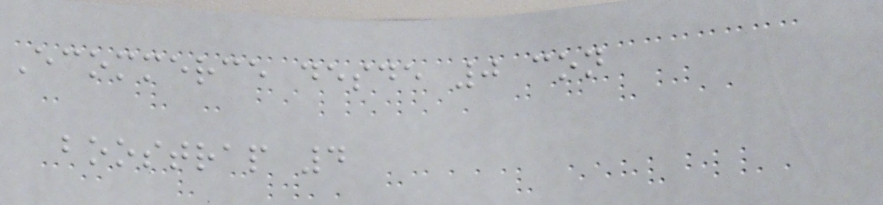Ecommerce desde 0 con
boostrap 4
